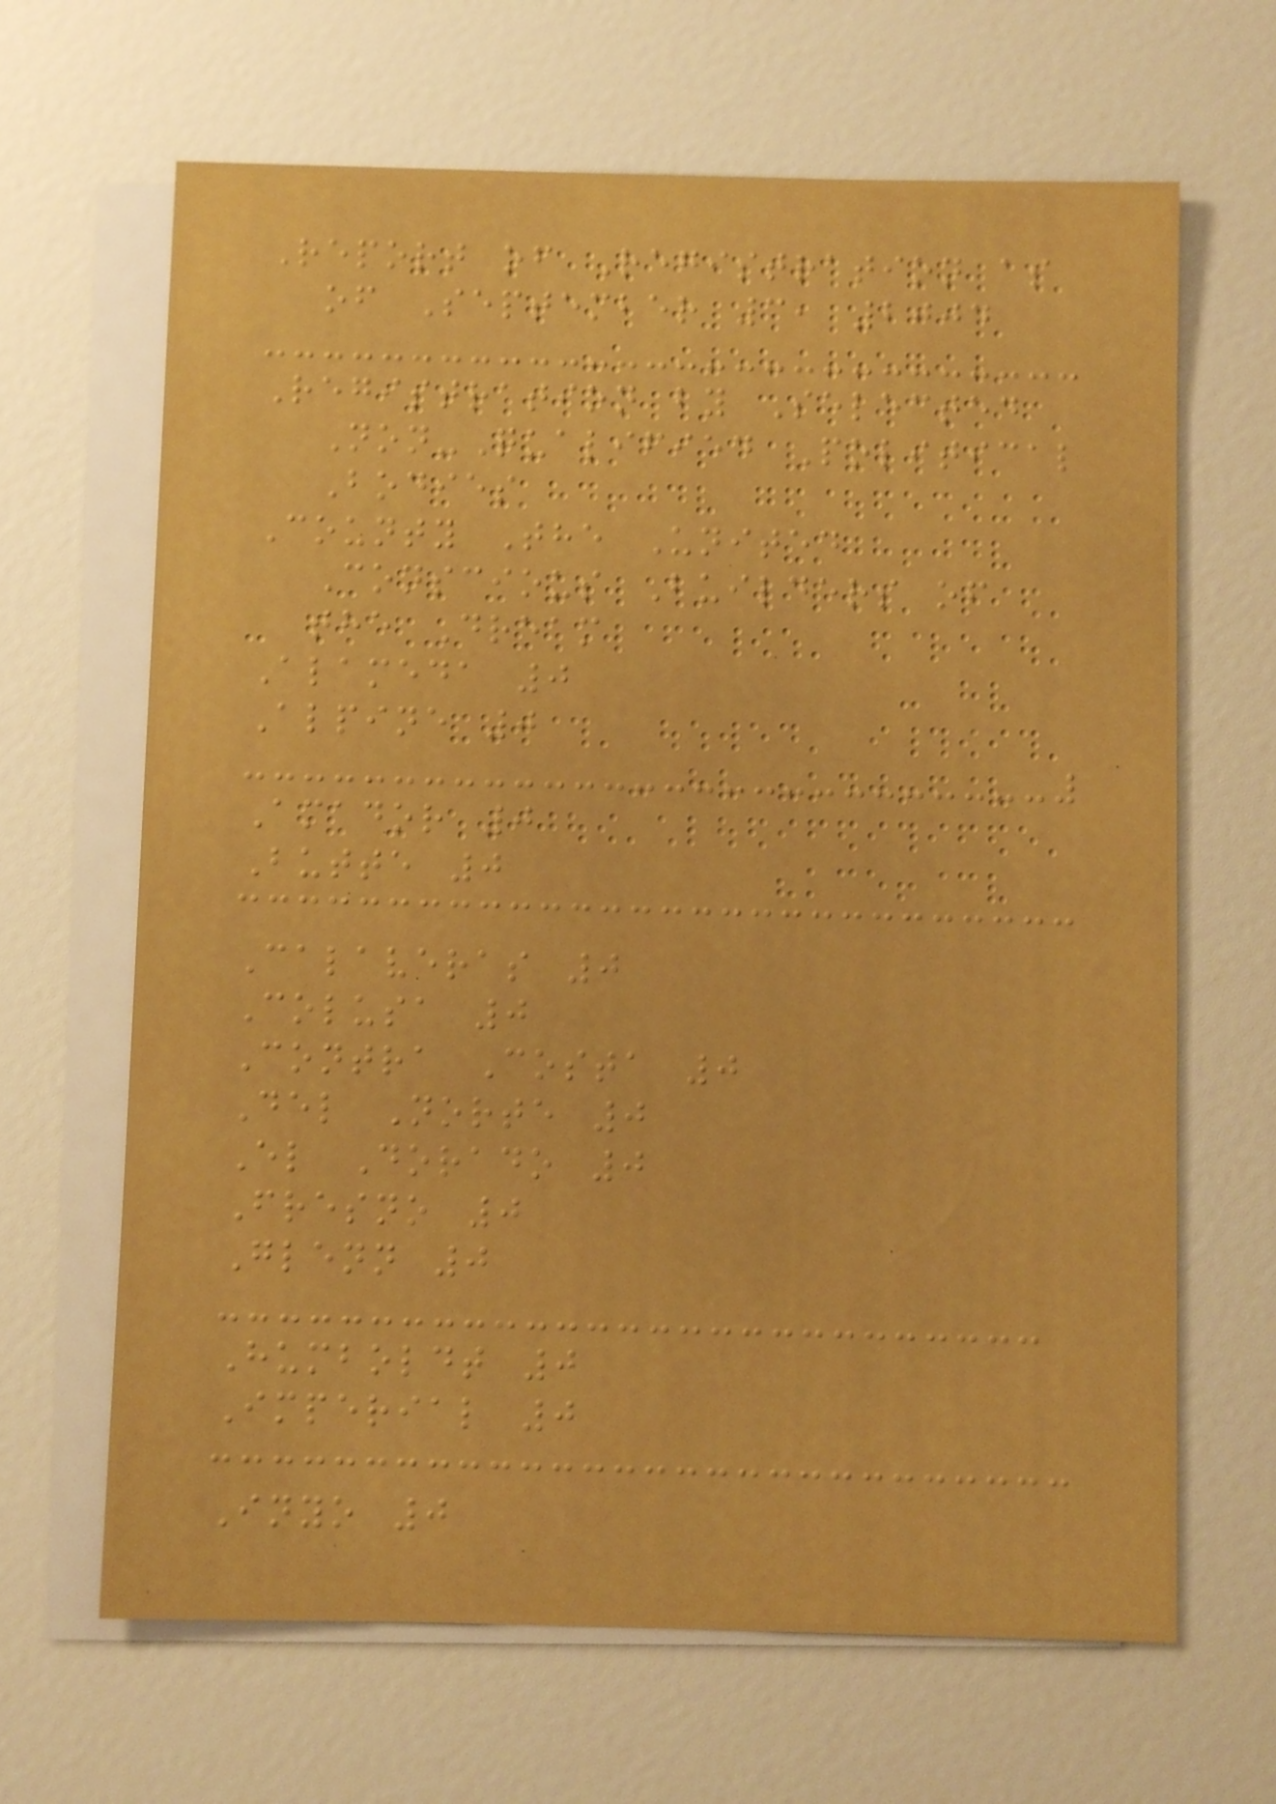Report of Registration as
of September 3, 2004
Registration by Selected
Non-Qualified Political
Bodies
County The United
Conscious Builders of
the Dream
Alameda 0
Alpine 0
Amador 0
Butte 0
Calaveras 0
Colusa 0
Contra Costa 0
Del Norte 0
El Dorado 0
Fresno 0
Glenn 0
Humboldt 0
Imperial 0
Inyo 0
